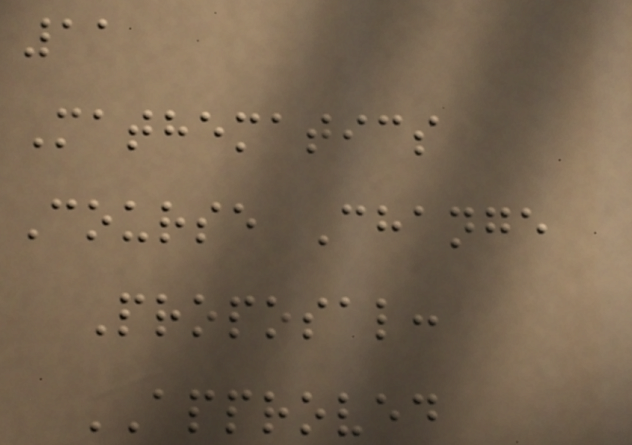11
Mathematics
Course Change
Proposal:
APPROVED
